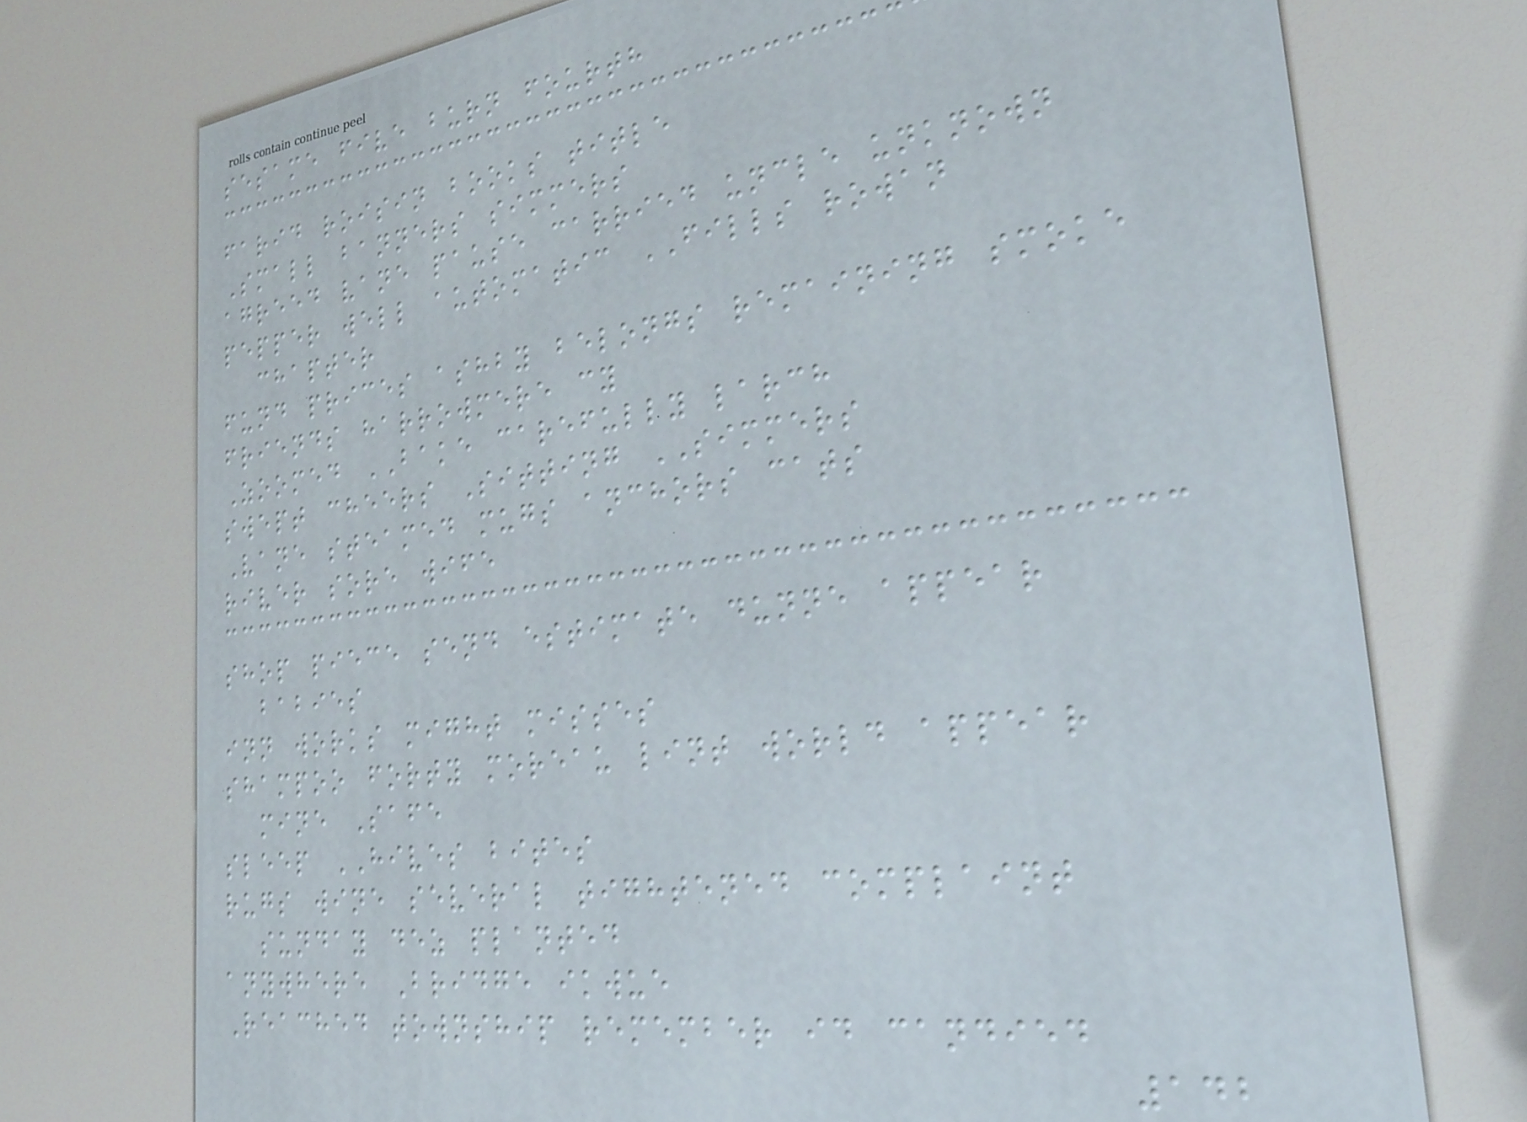sesame five burn fourth
farid roisin books title
Small banners simmers
agreed vane pause carried uncle unknown
pepper well automatic FILLS rowan
chapter
fund prices ashby belongs remaining smoke
friends harrowmere cy
Zoomed BAKE carefully larch
swept cheers Sitting SIMMERS
Vane steamed mugs anchors cats
river sore wife
shop piece send estimate dunne appear
babies
inn works might misses
shampoo forty moreau lint world appear
mine Safe
sleep HIVES bites
rugs wine several tightened complaint
sunday dez planted
anywhere Bridge ikwue
Reached township remember id candied
142
